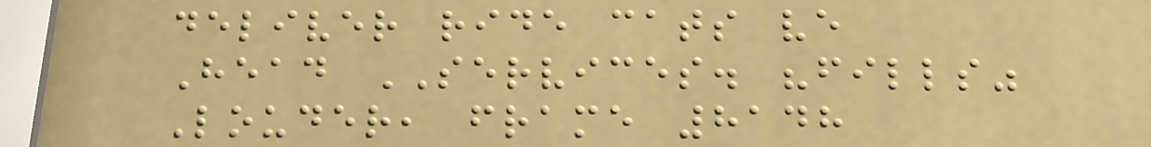deliver ride cats ve
Head SERVICES. "fills"
Louder, frame 8148
